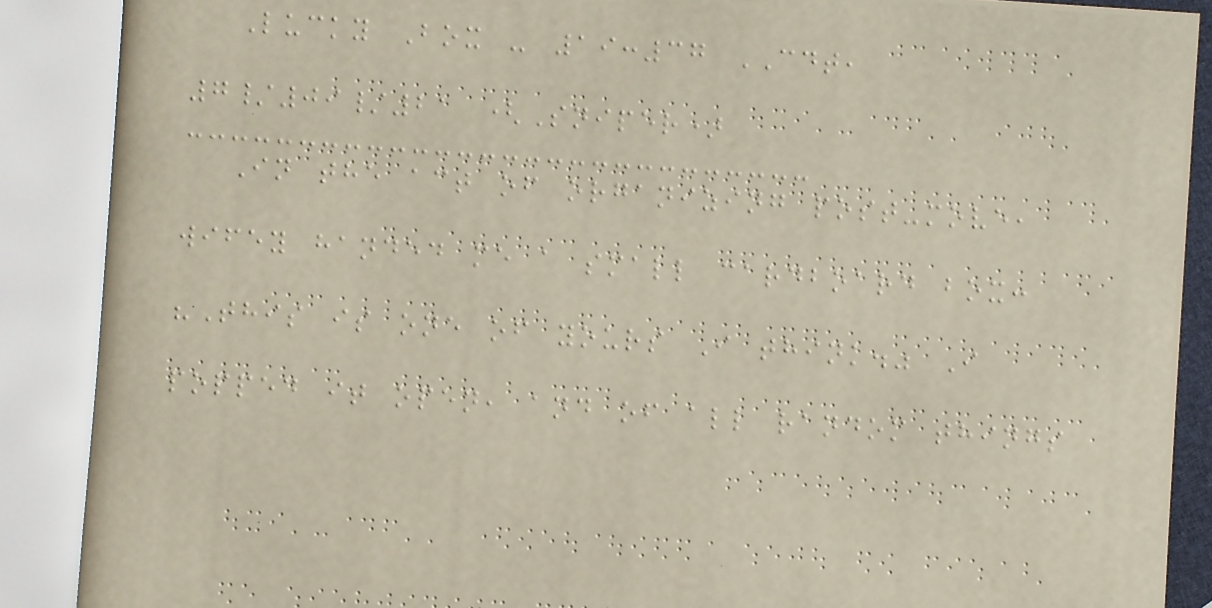Lucky Box - 19:37 CDT,
7/09/21 (Sniper)
In the act of organizing post-move,
wifey handed me a small cardboard box:
"This is one of yours I think." I
popped it open, and of all random things
